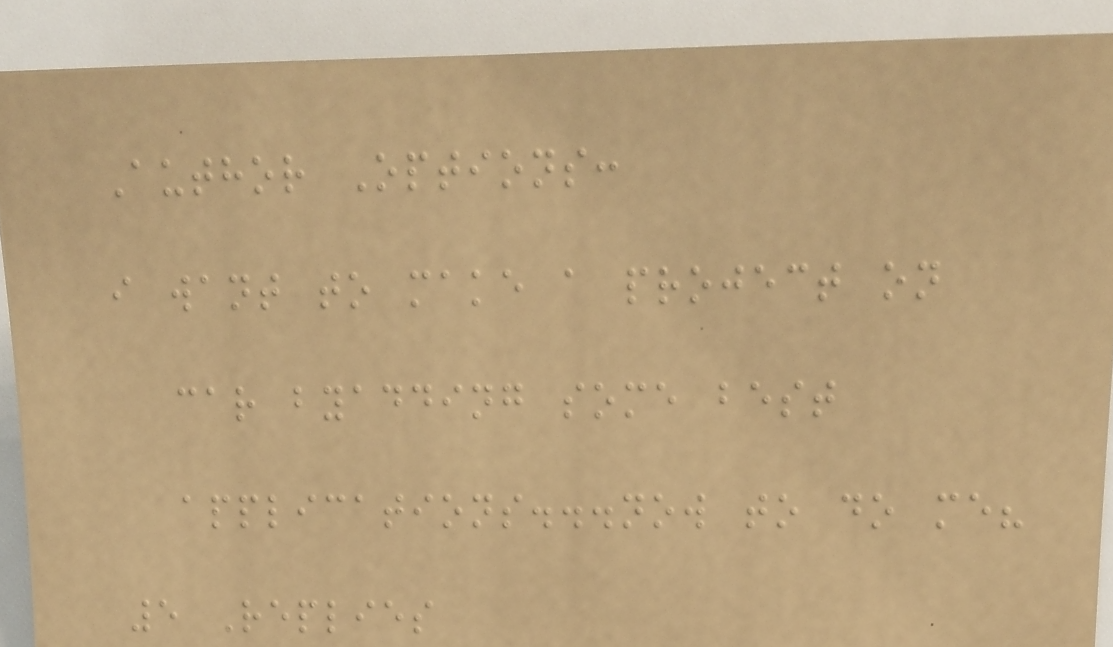Author Options:
i want to make a project on
car byadding some best
applications...now to do me?
5 Replies
